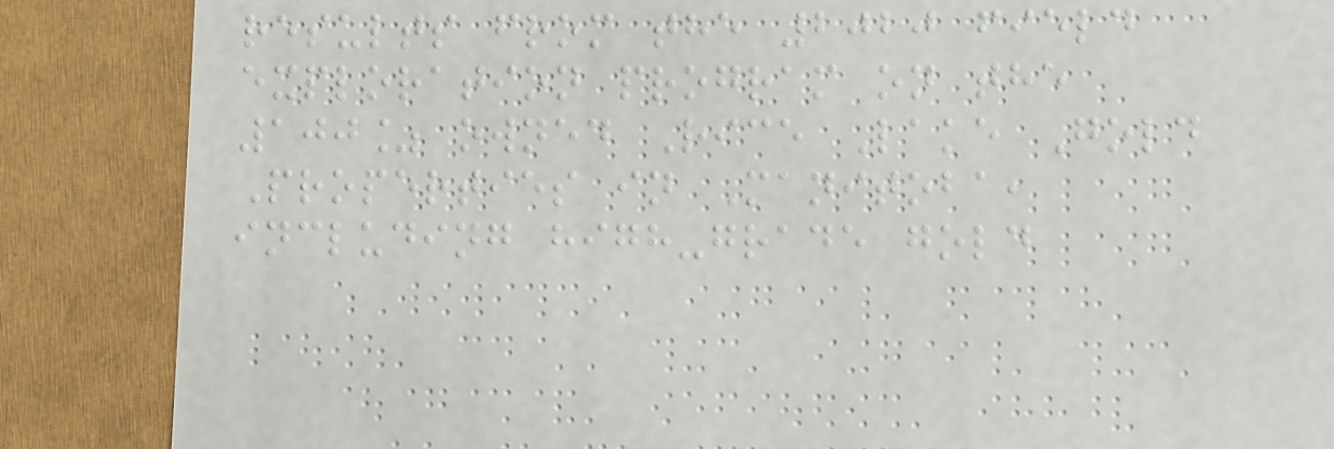results from the 2020 field
exploration program on the
100% owned Rice Lake Gold
Properties in Manitoba,
including high-grade gold
